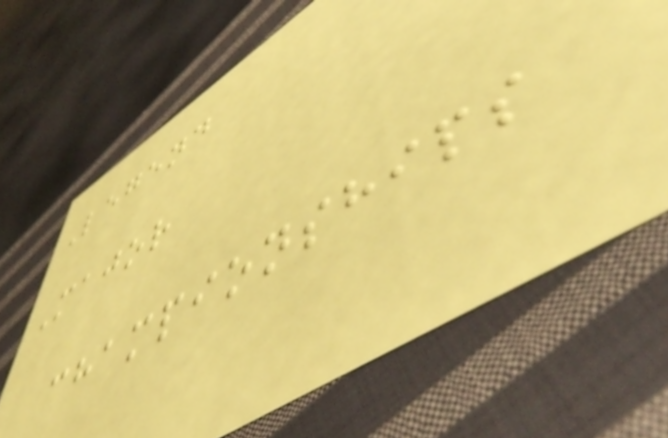Legend
Major
championships
